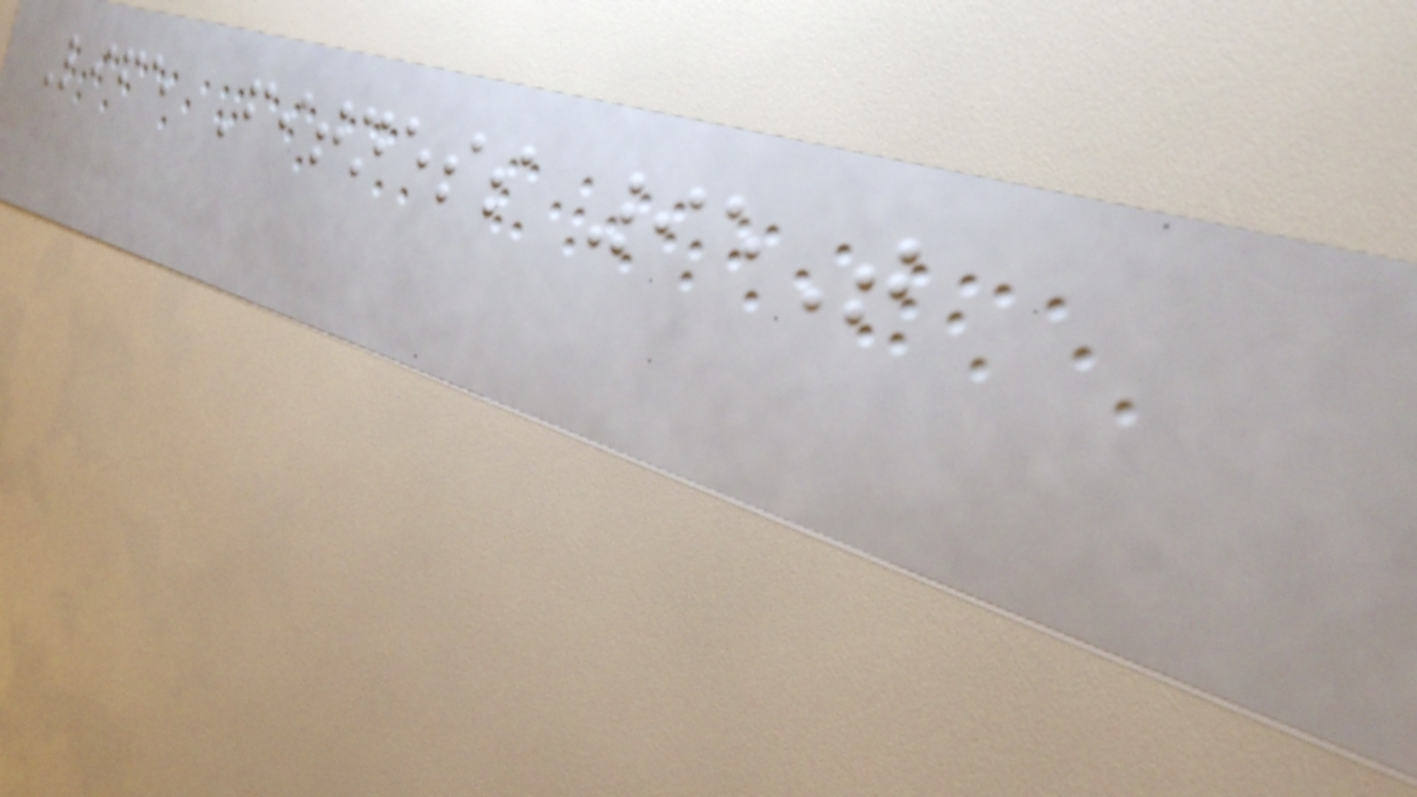Life Fitness 95T
